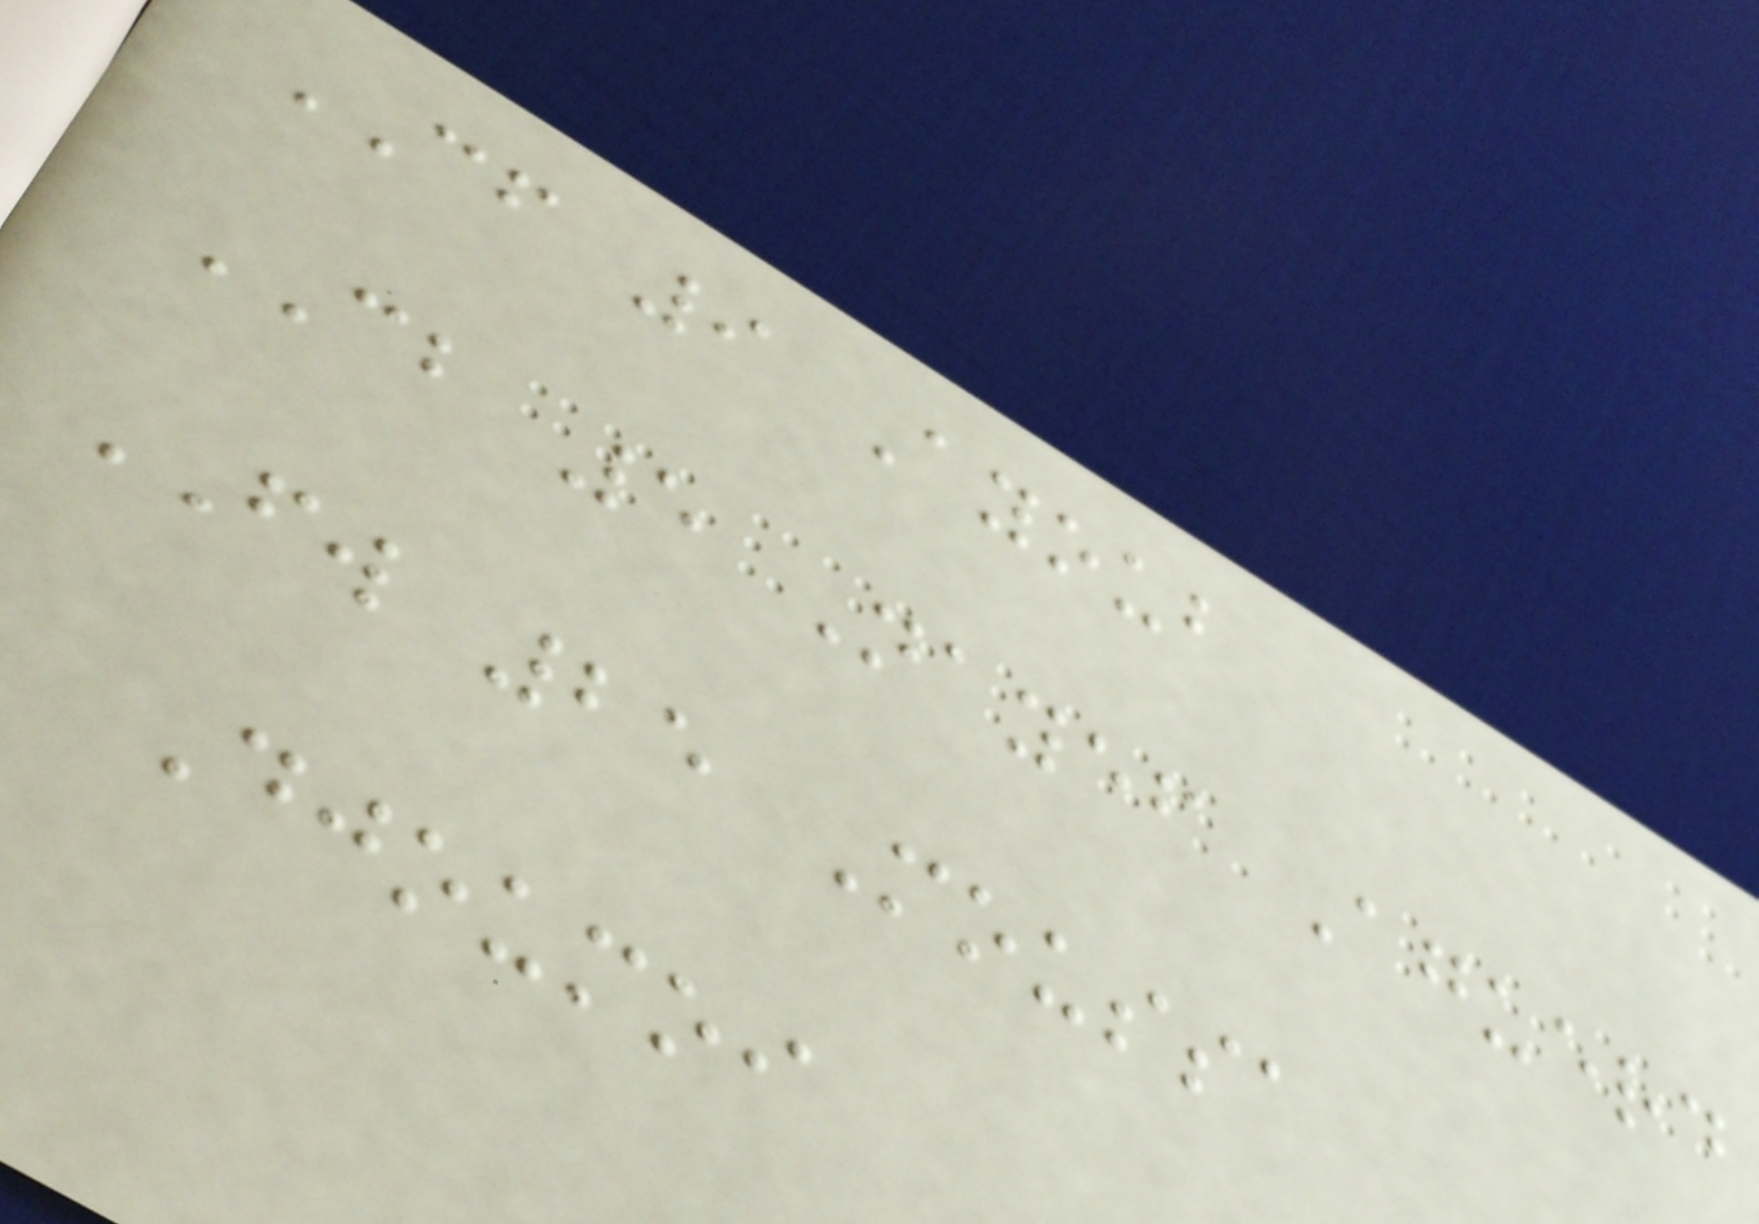CF 9 Ayoub
CB 5 Nayef Aguerd
FW 25 Moussa
Djoumoi
